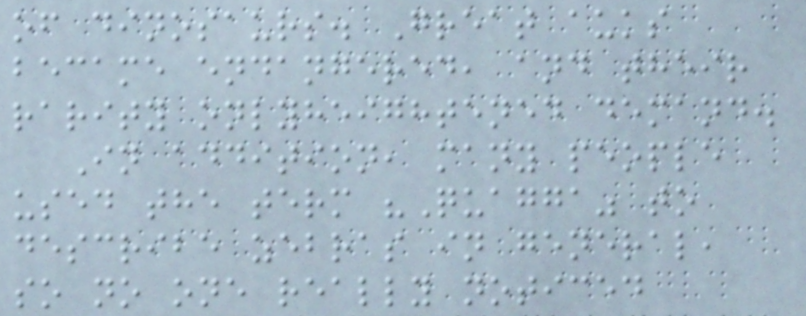of dinosaurs. Great auks
became endangered, and their
rarity onlyheightened demand.
In addition, many people
used the term "Quagga" to
describe zebras in general,
so no one really noticed
